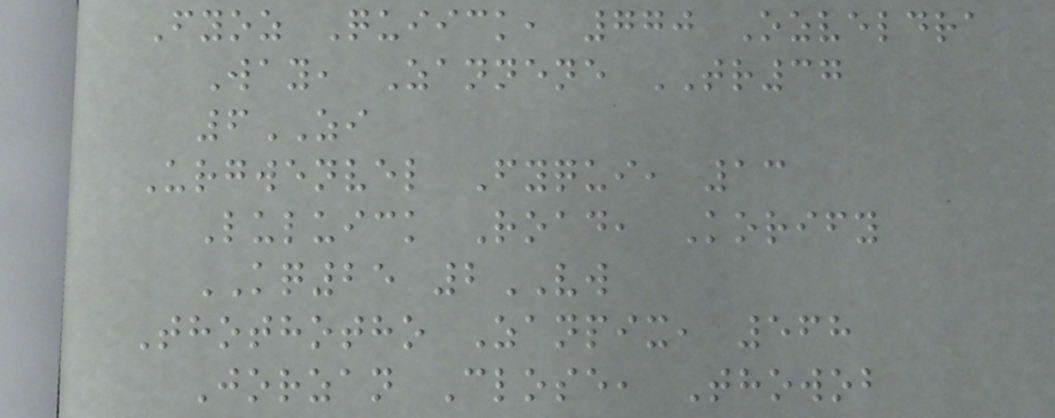Fyoz Quiick, 770 Ozveldra
Way, Zannene TR37
6ZI
Urgwenvel Fyqui, 13
Luluick Road, Korify
KQ25 2VW
Thothotho Zanpix, 568
Jorzan Close, Thowob
